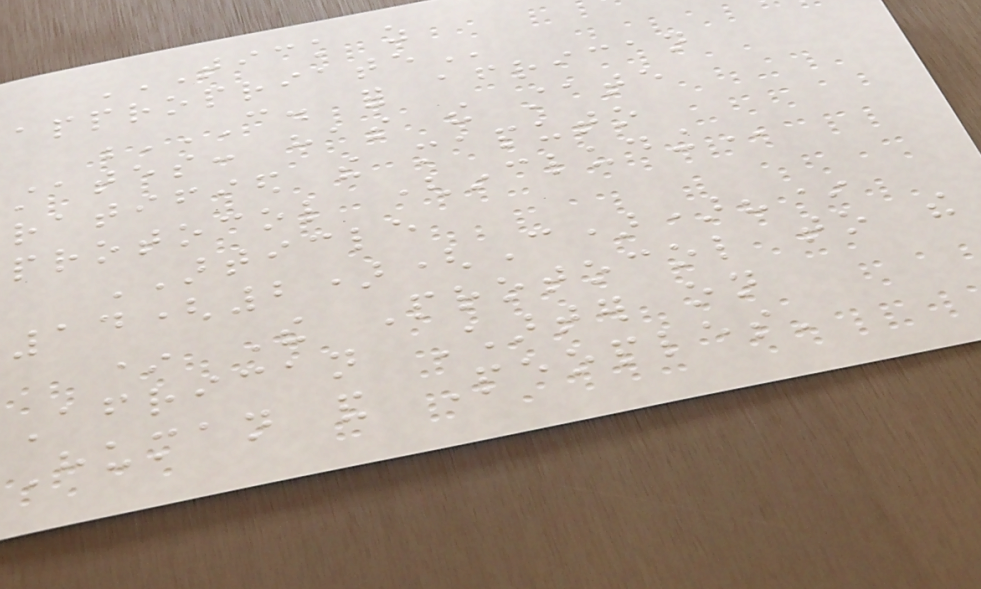TICK AS
APPROPRIATE
C. FOR AFRICAN
STATES: HAS THE STATE
RATIFIED THE MAPUTO
PROTOCOL (INCLUDING
ARTICLE
14(2)(C))?*
* The Protocol to the
African Charter on
Human and Peoples'
